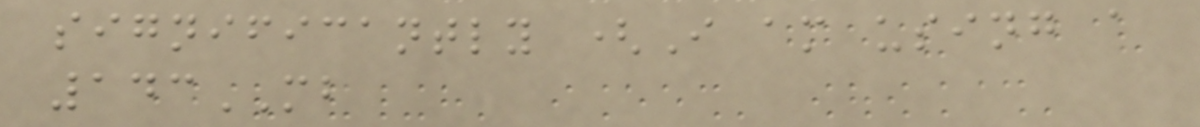significantly (I am using a
143MB
